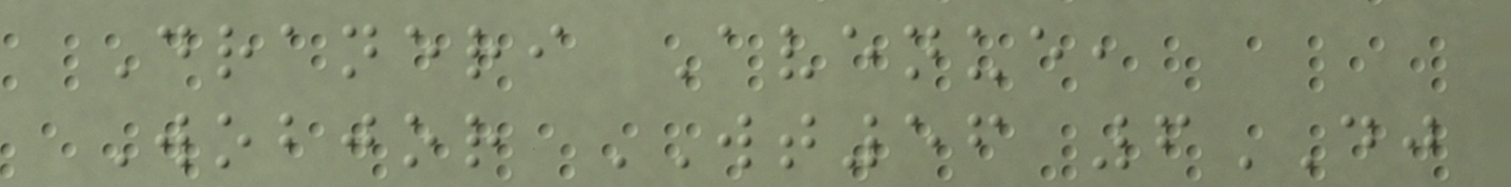Draneri Avenue,
Wobjor WT56 6DJ
